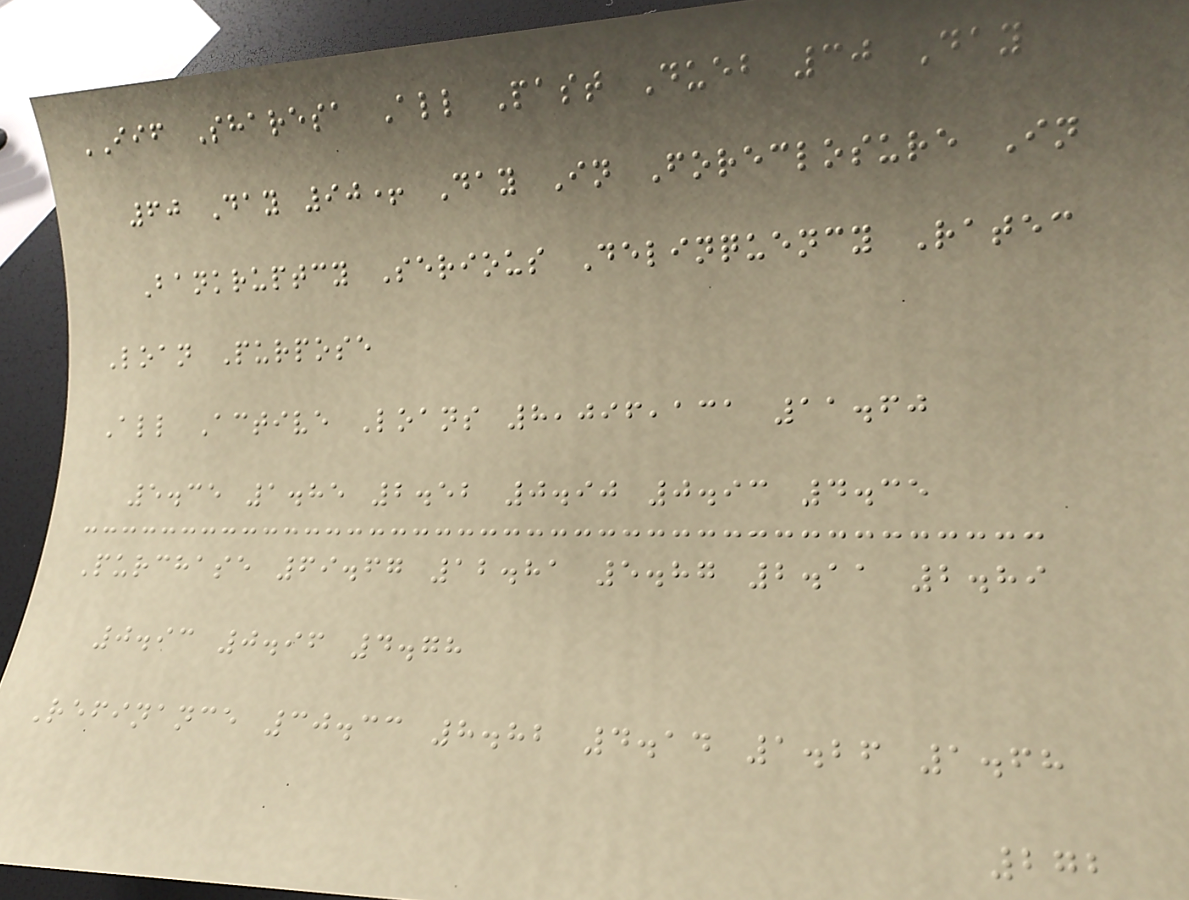IIF Sharesa All Past Dueb 30 Day
60 Day 90+ Day In Foreclosure In
Bankruptcy Serious Delinquency Ratec
Loan Purpose
All Active Loans 8,096,131 11.60
5.35 1.85 2.52 0.90 0.93 4.35
Purchase 69.67 12.81 5.87 2.11 2.89
0.93 0.96 4.78
Refinance 30.33 8.82 4.14 1.26 1.68
272
